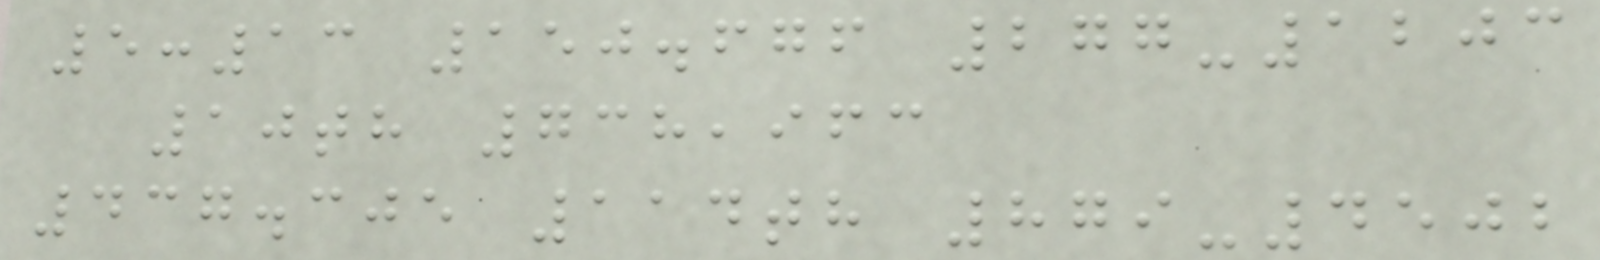5:13 150.676 277-1203
10th 738,963
437.305 114th 879-4502
